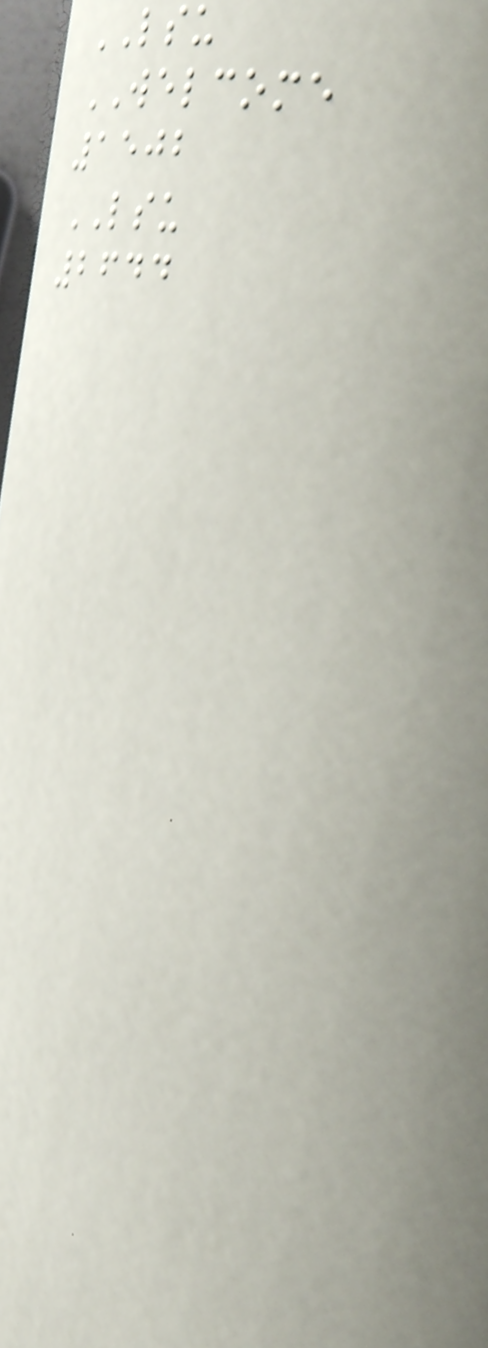LSU
WELCOME
1502
LSU
2644
